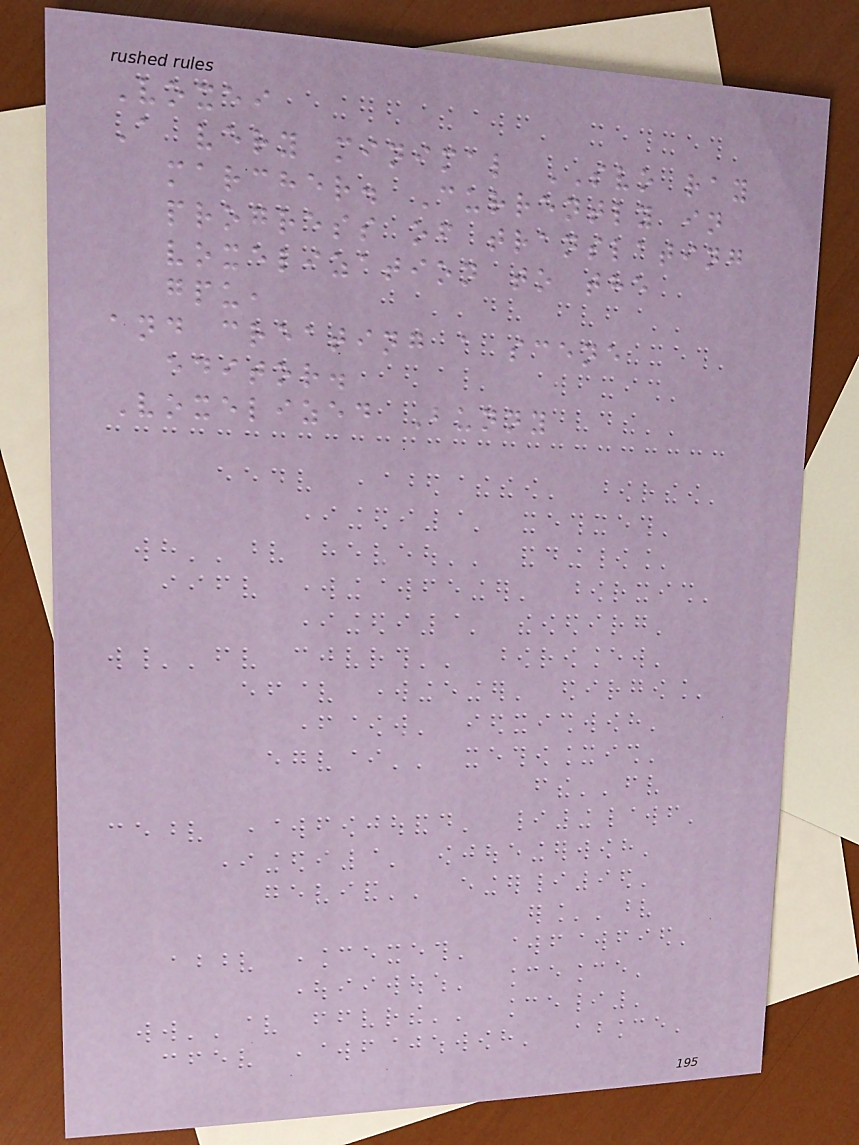Voxei
A very minimal SVO ray
marcher. Currently in
progress of translating
voxelization to the
gpu,
and creating a scene
editor.
Voxelized Bunny
